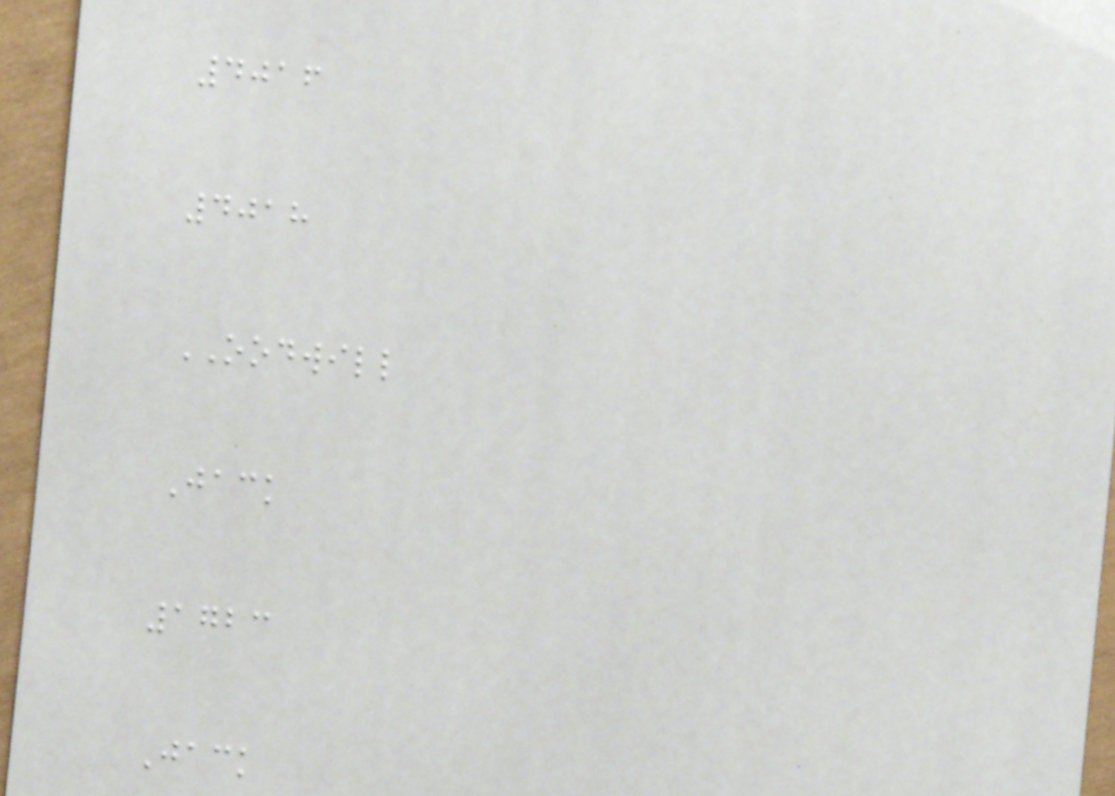4016
4018
OODWILL
Jack
1723
Jack
